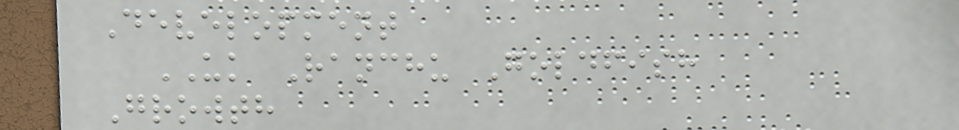Development
UK Ranchu Goldfish
Growth
